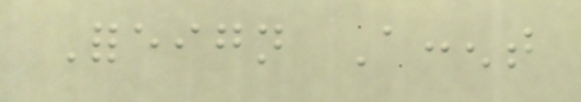Foreign Accent
